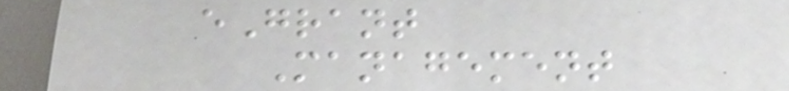eGrant
Management
